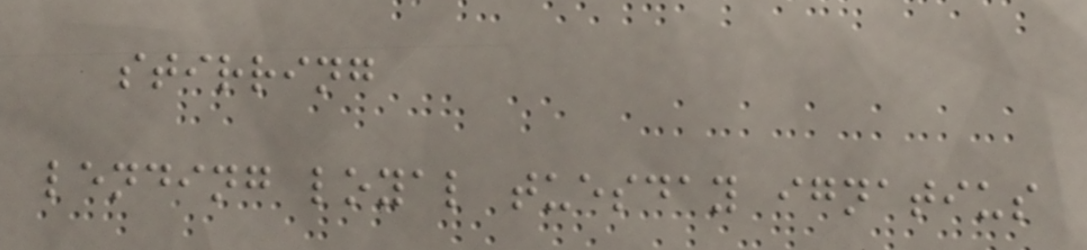stirring
lending loyal tuesday ignatius
